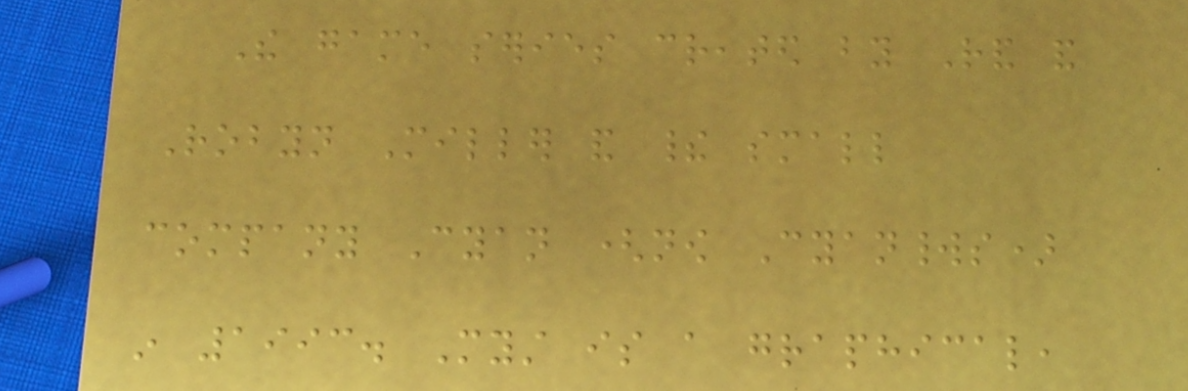The game series created by Rand and
Robyn Miller and their small
company Cyan (now Cyanworlds)
in 1993. Myst is a graphical,
